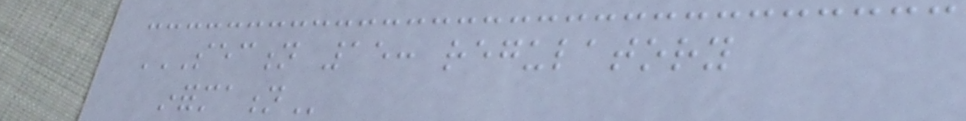SECTION 15: REGULATORY
INFORMATION
